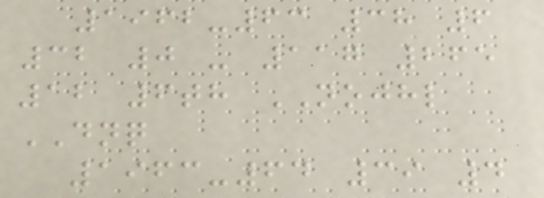1962-63 38 6
32 0 - 117 265
12 6th NOJHL
DNQ
1963-64 39 4
